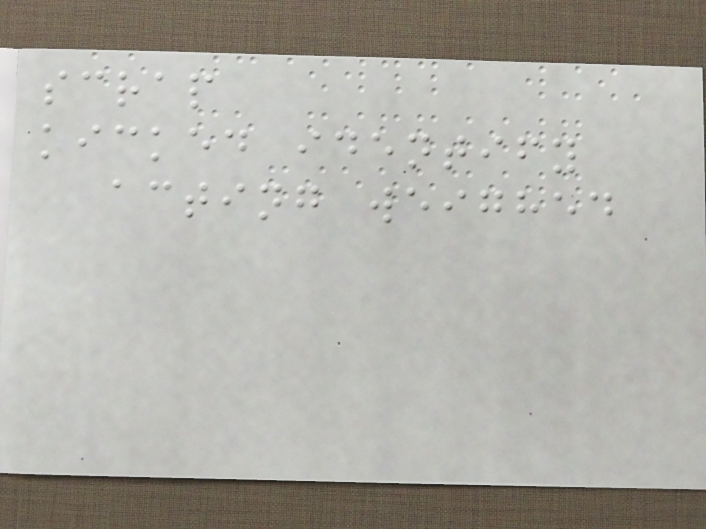scrap
kicked identify
acting weighed
